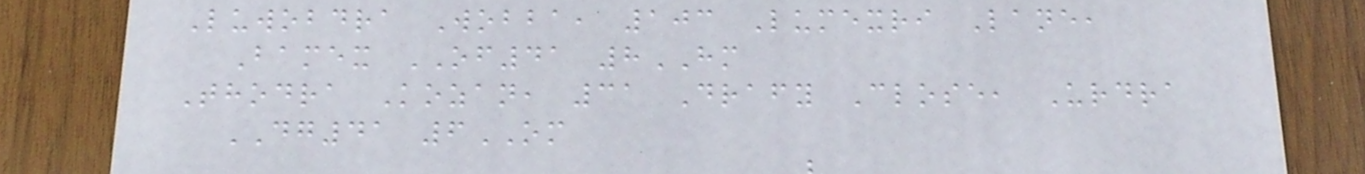Luwobdra Wobba, 103 Lumexri Lane,
Bamex OF41 8HM
Thodra Kozan, 31 Drafy Close, Urdra
DG41 6OM
